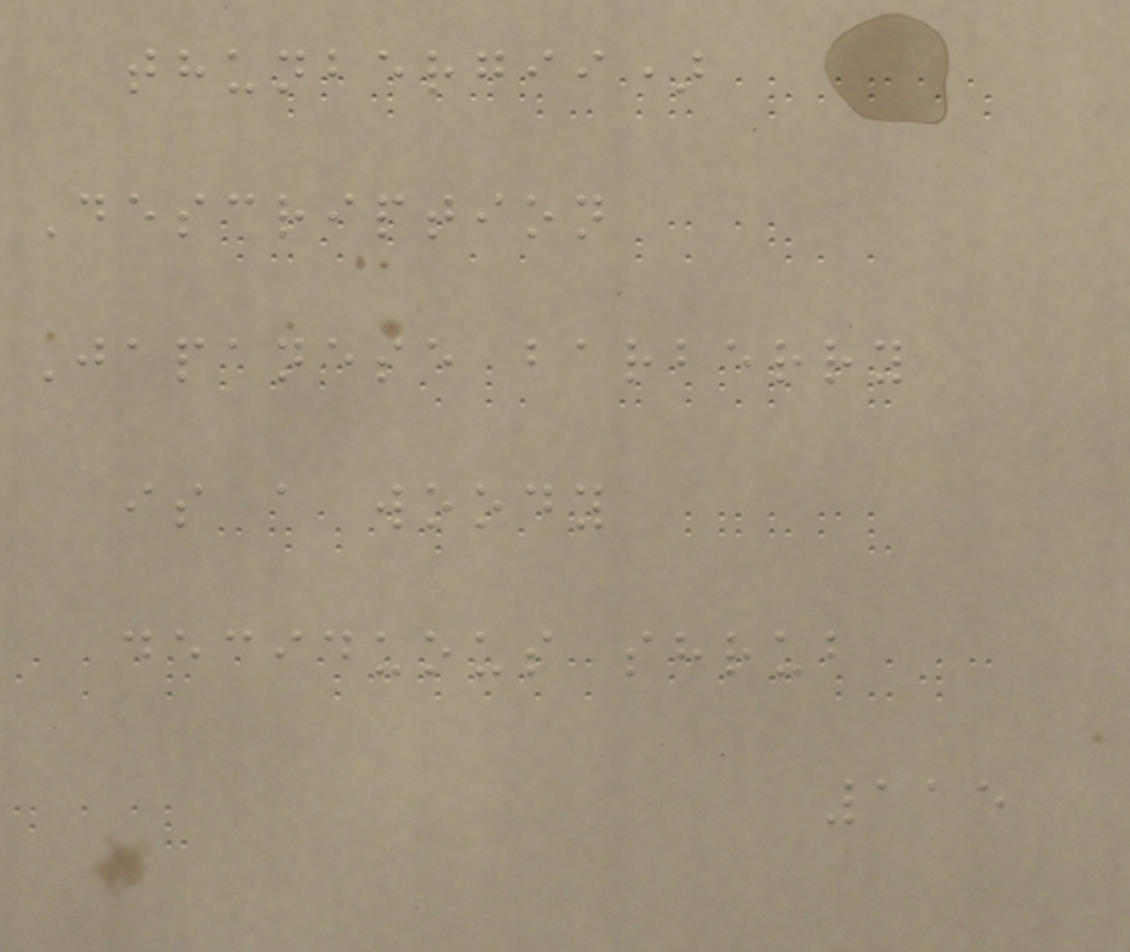thunbergii)
Description
Japanese barberry
is a woody
deciduous shrub
115
